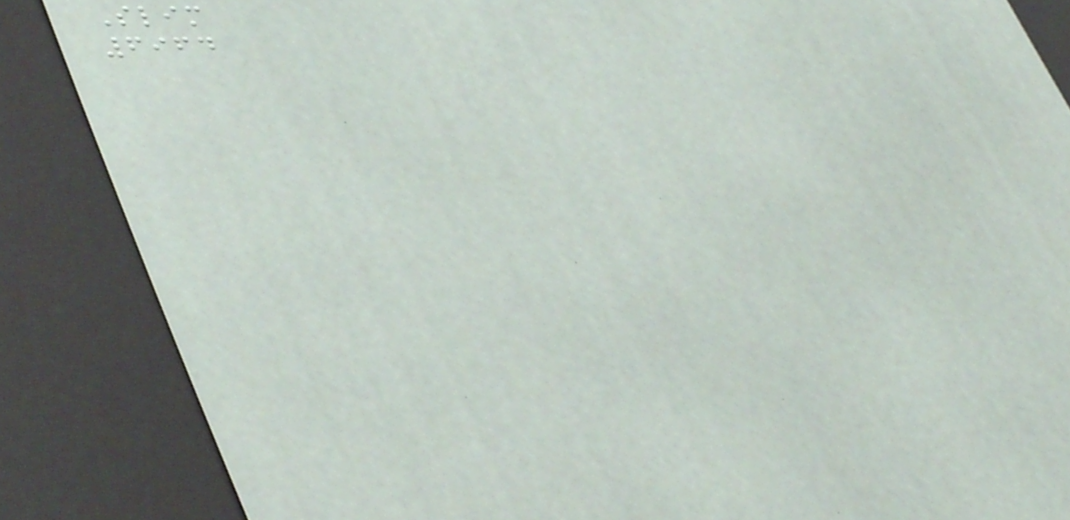Slim
6964
